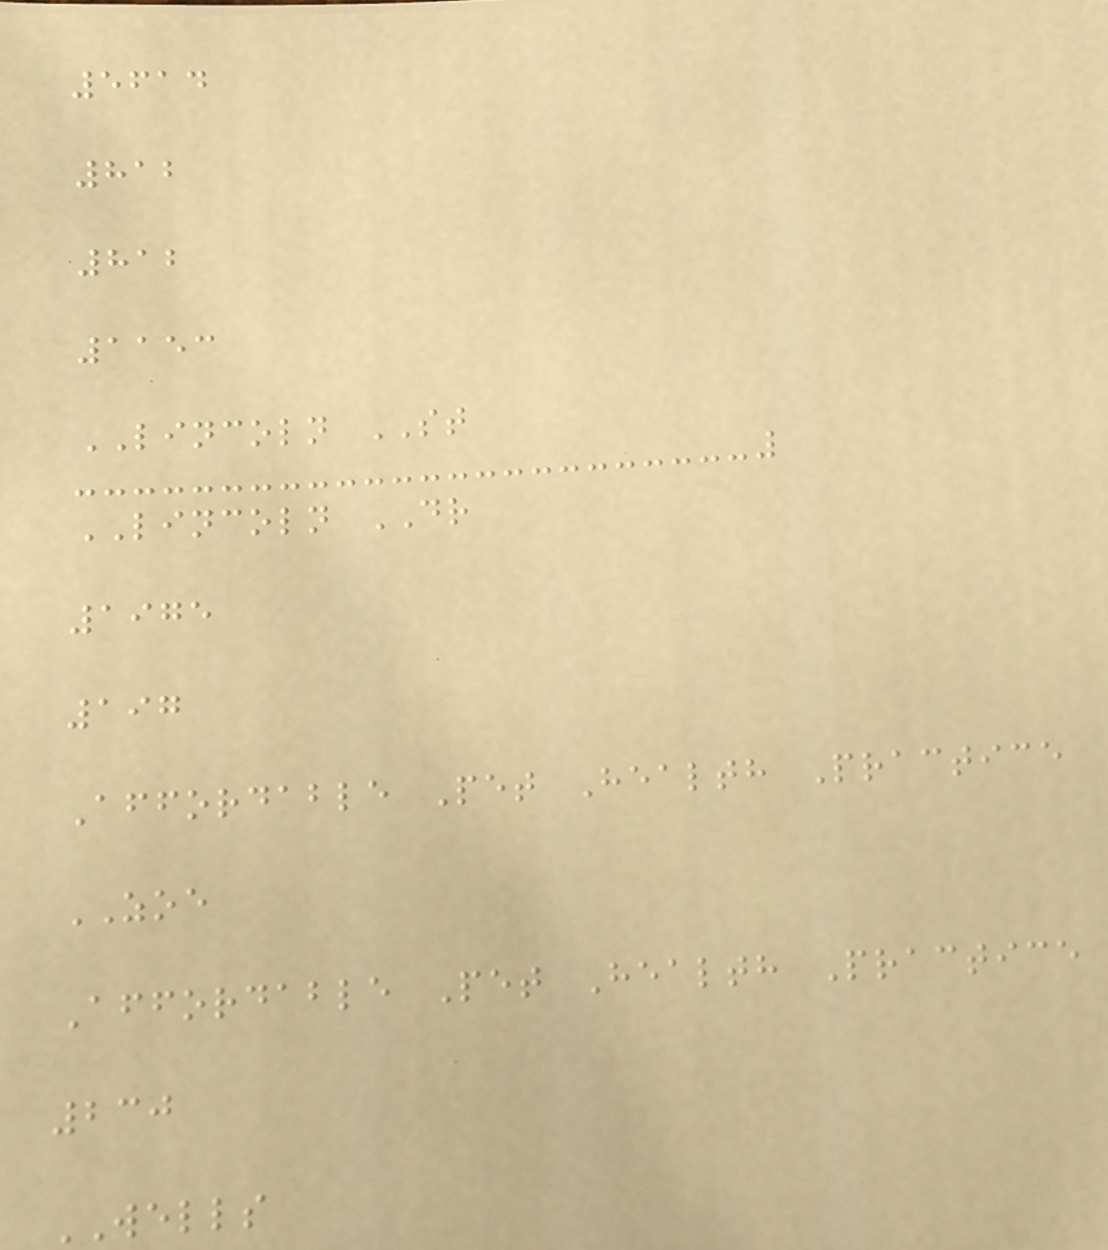5614
812
812
1153
LINCOLN ST
LINCOLN DR
1975
197
Affordable Pet Health Practice
ZOE
Affordable Pet Health Practice
230
WELLS
